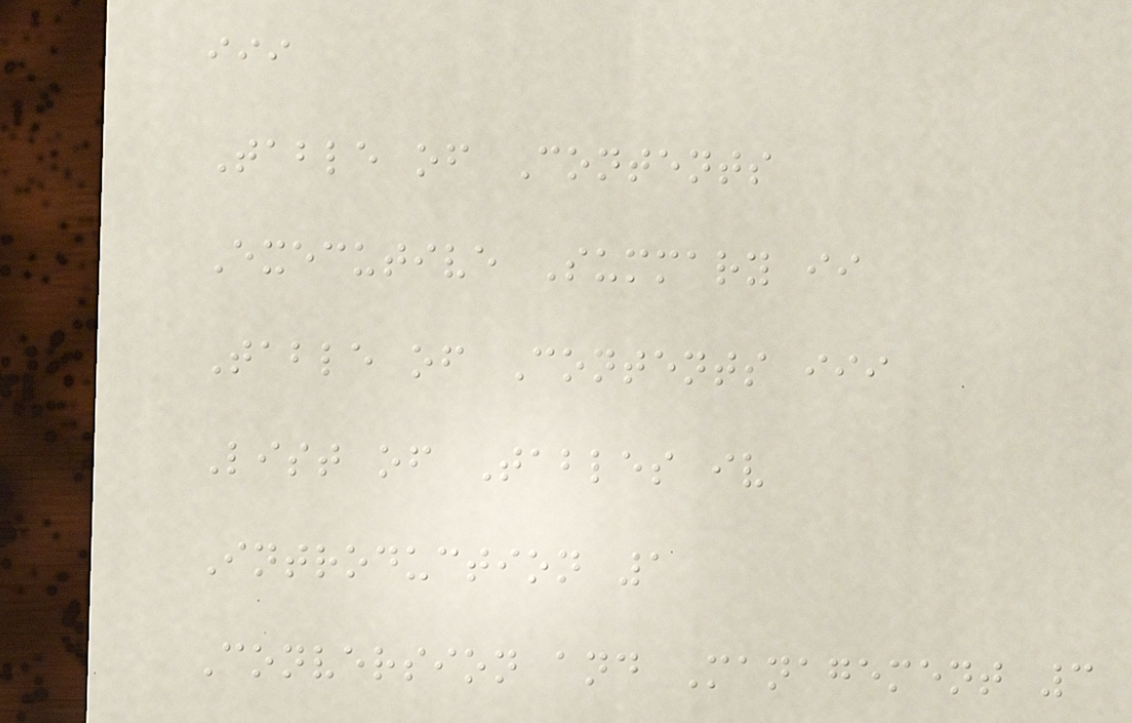iii
Table of Contents
Executive Summary ii
Table of Contents iii
List of Tables iv
Introduction 1
Conversion and Management 3
